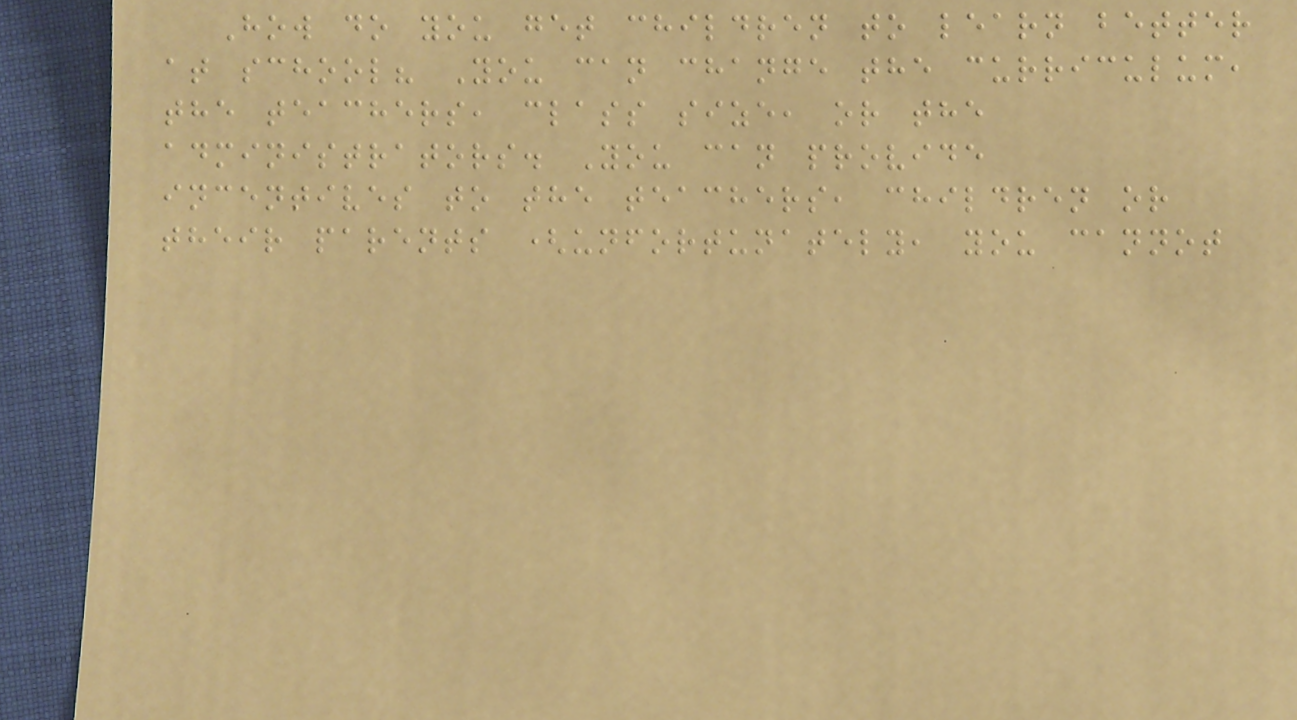How do you get children to learn better
at school? You can change the curriculum,
the teachers, class size, or the
administrators. You can provide
incentives to the teachers, children or
their parents (unfortunately, you cannot
